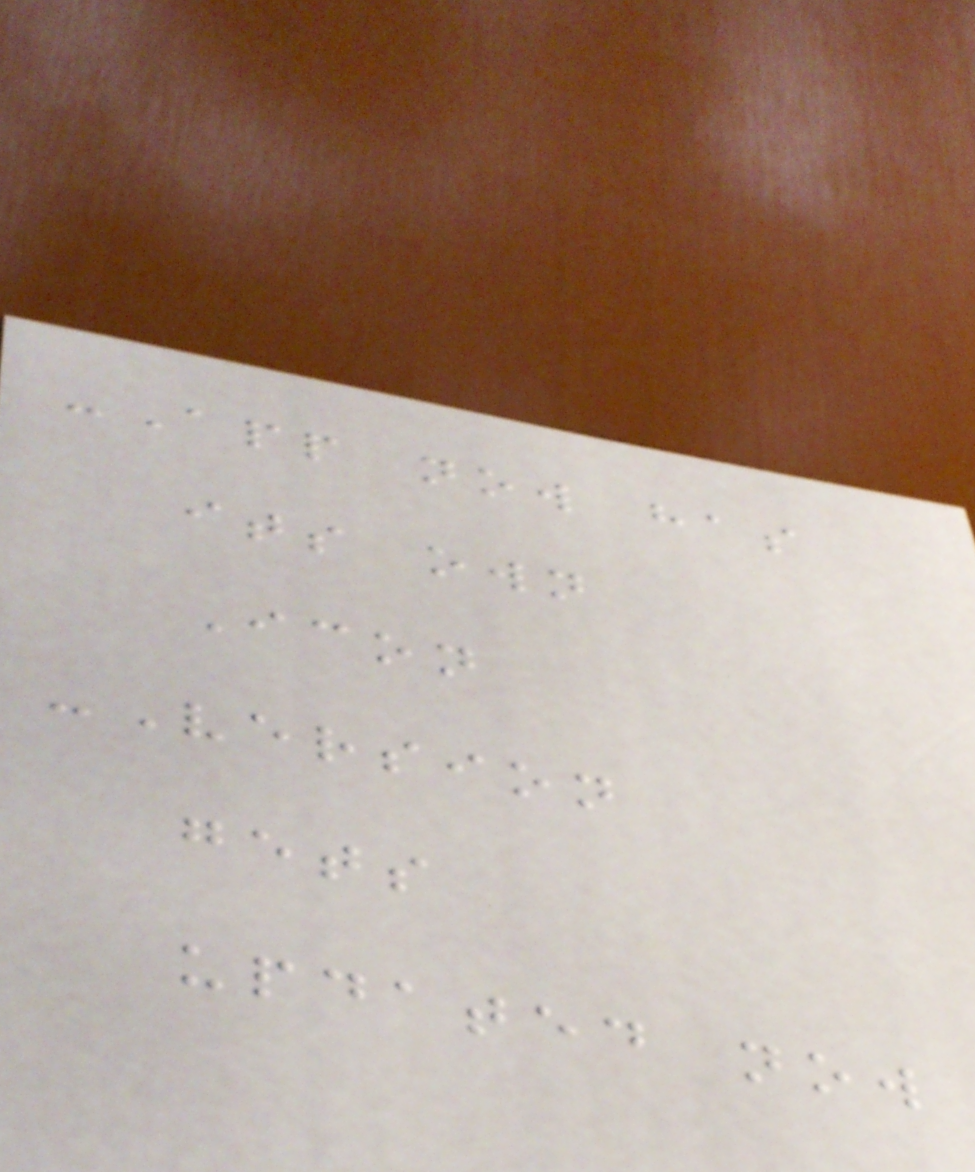-App now has
its own
Icon
-Version
gets
updated now
